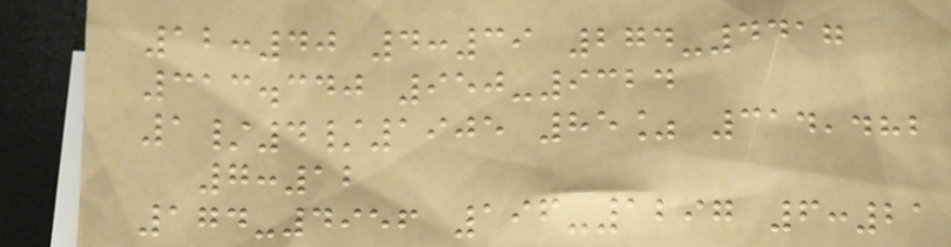12:40 4:39 274-4417
313.340 950-9324
1/4/1905 85% 314,482
7:12
174-4956 196-1297 6:21
